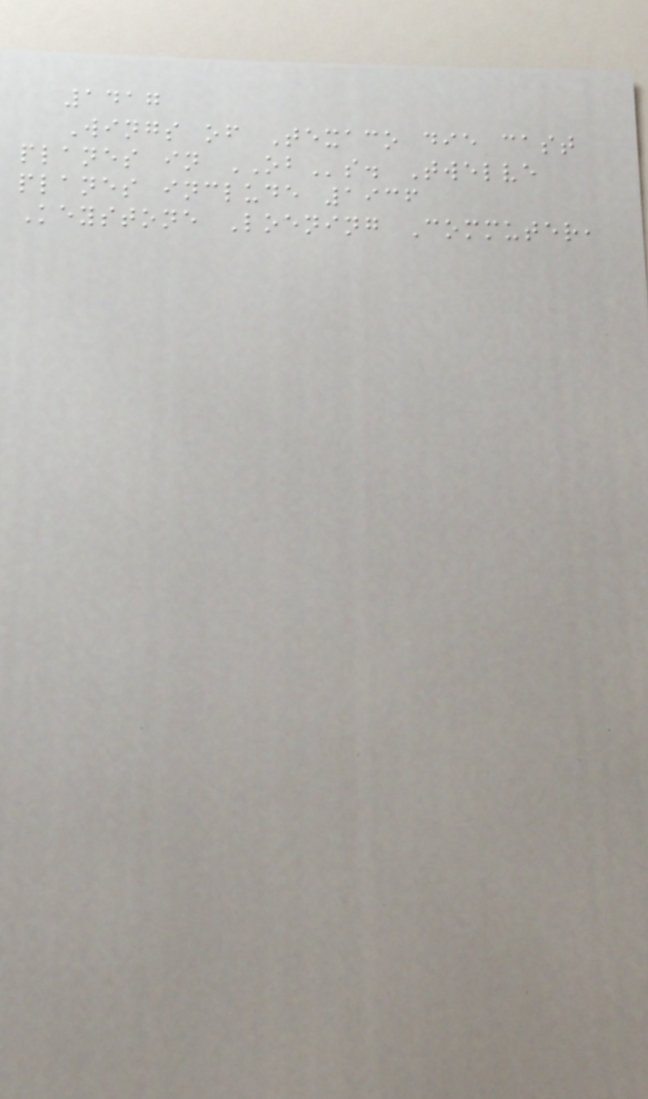1417
Wings of Texaco die cast
planes in OBs. Twelve
planes include 1936
Keystone Loening Commuter,
